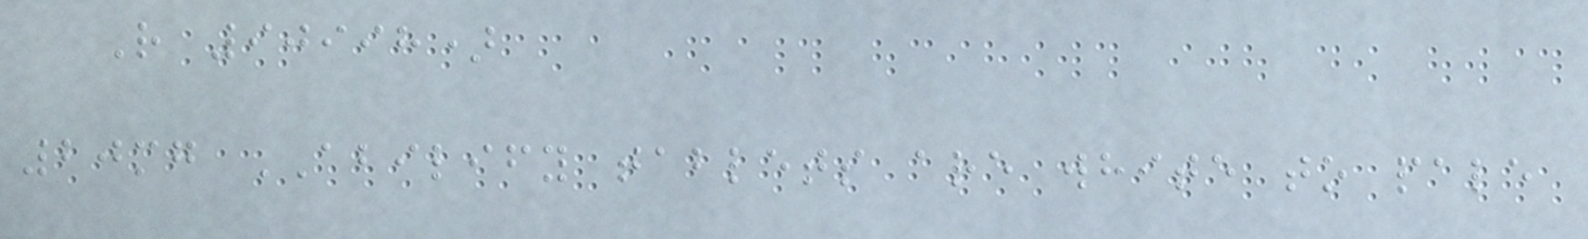R 90998)
20mg ABILIFY tablets are white to pale
